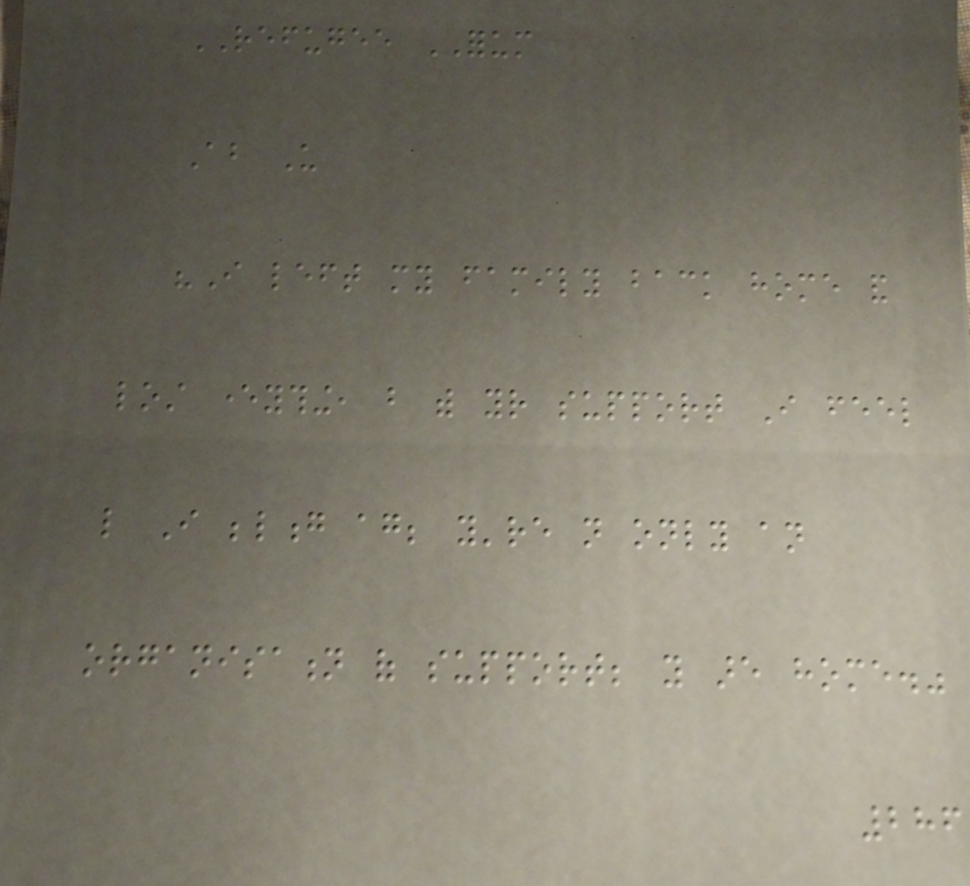REFUGEE FORUM
About Us
"I left my family back home and
lost everything, but with your support I feel
like I belong again; you're not only an
organisation of support; you are home."
286
